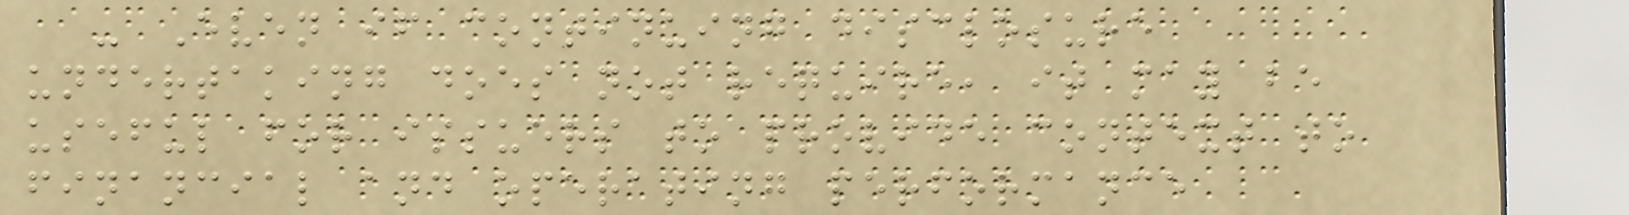- Even if continuing disclosure
undertaking does not require, it may be
useful for issuers to provide context to
financial and operating performance
